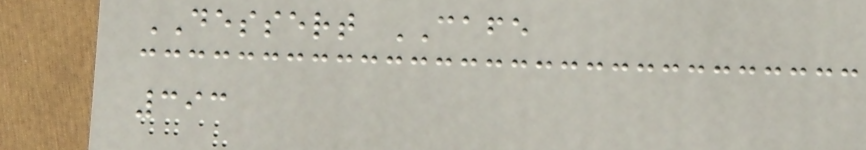DESSERT CAFE
393
